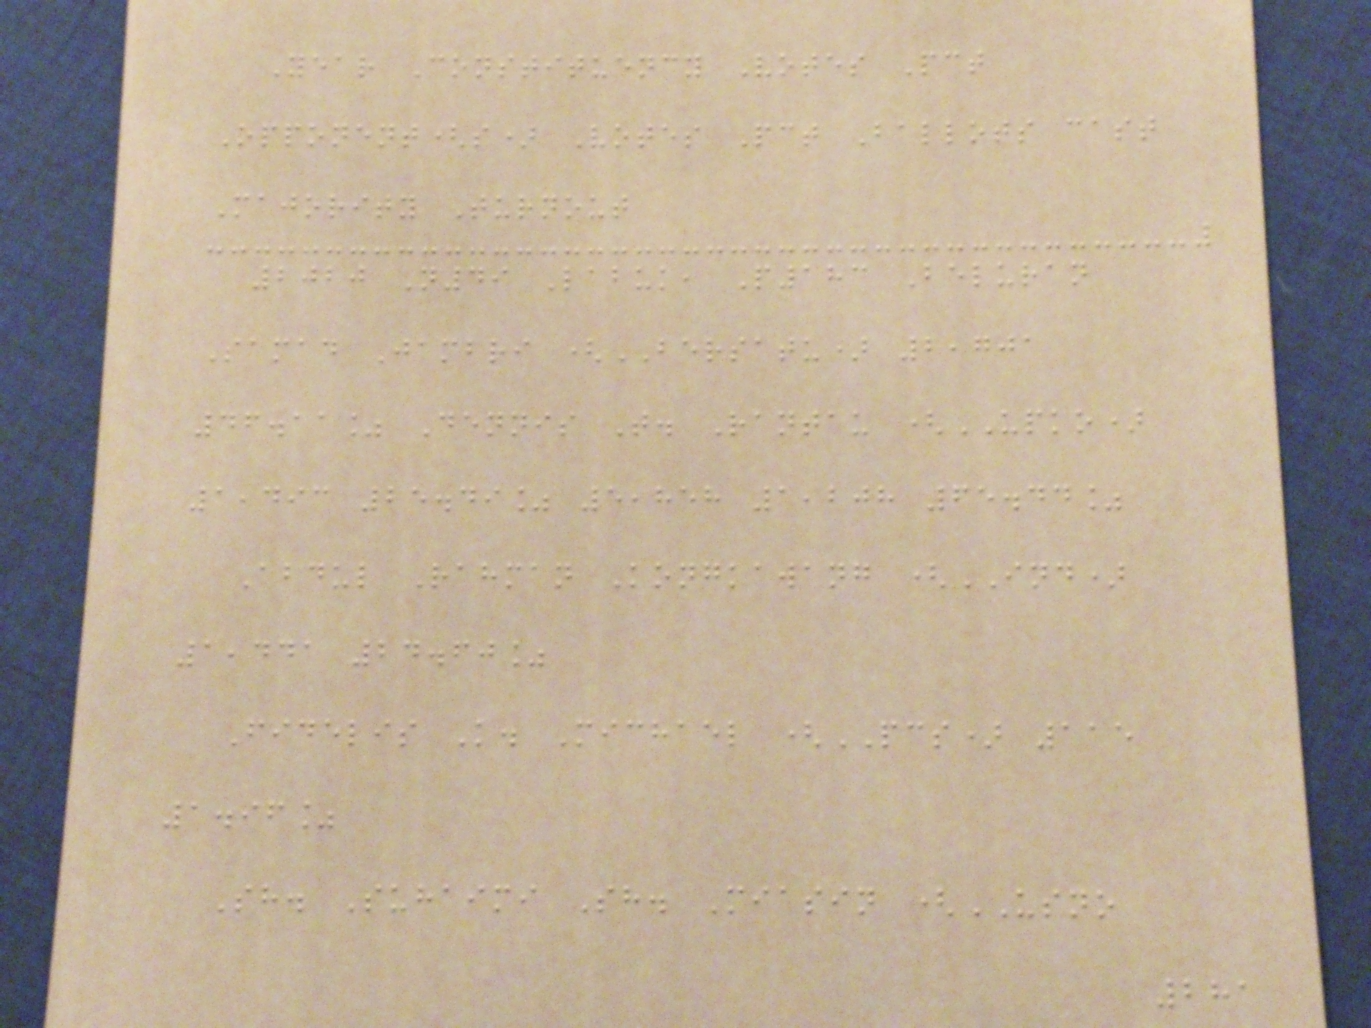Year Constituency Votes Pct
Opponent(s) Votes Pct Ballots cast
Majority Turnout
2020 N49 Labuk, P183 Beluran
Samad Jambri (BERSATU) 2,701
46.11% Dennis T. Rantau (UPKO)
1,493 25.49% 5,858 1,208 65.44%
Abdul Rahman Kongkawang (IND)
1,441 24.60%
Fidelis K. Michael (PCS) 115
1.96%
Sh. Suhaimi Sh. Miasin (USNO
281
